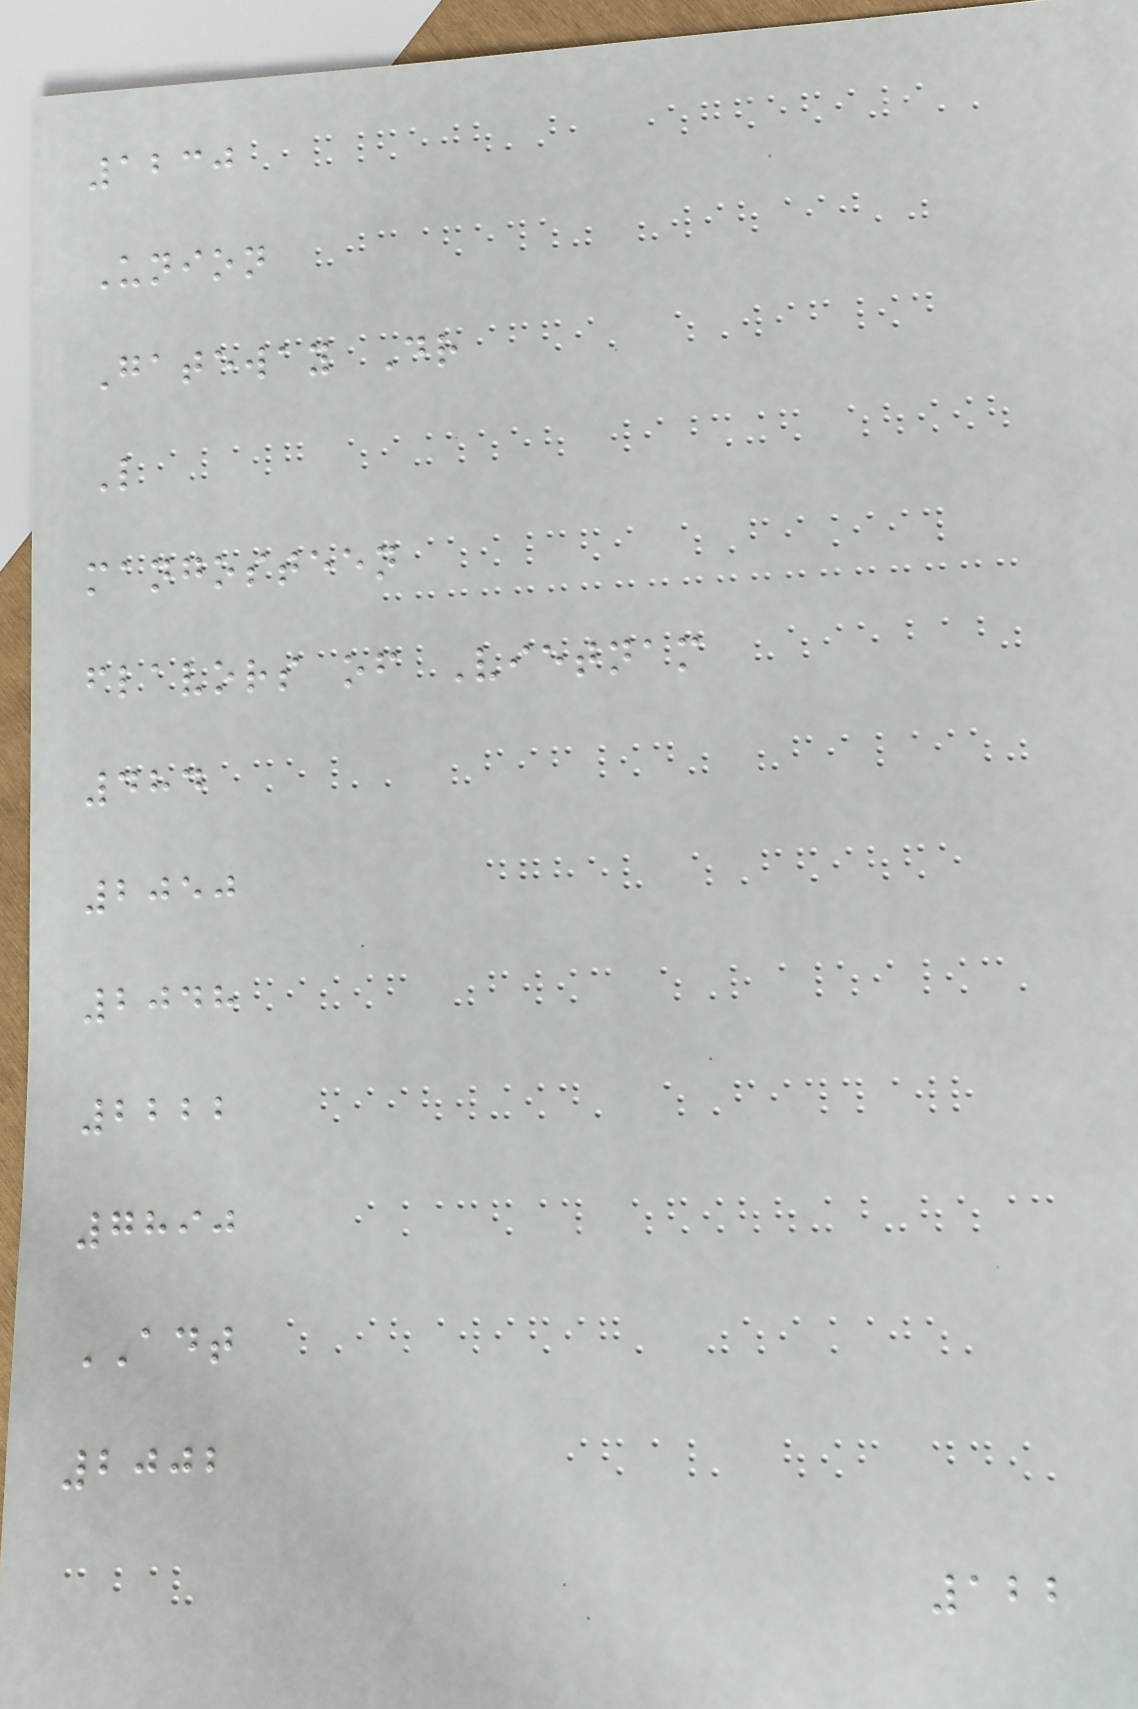1230
Union
Gateway Dr
L
mangosteen
flavors of Vietnam
484
2050
2048
2222
7890
ADT
2002
122
